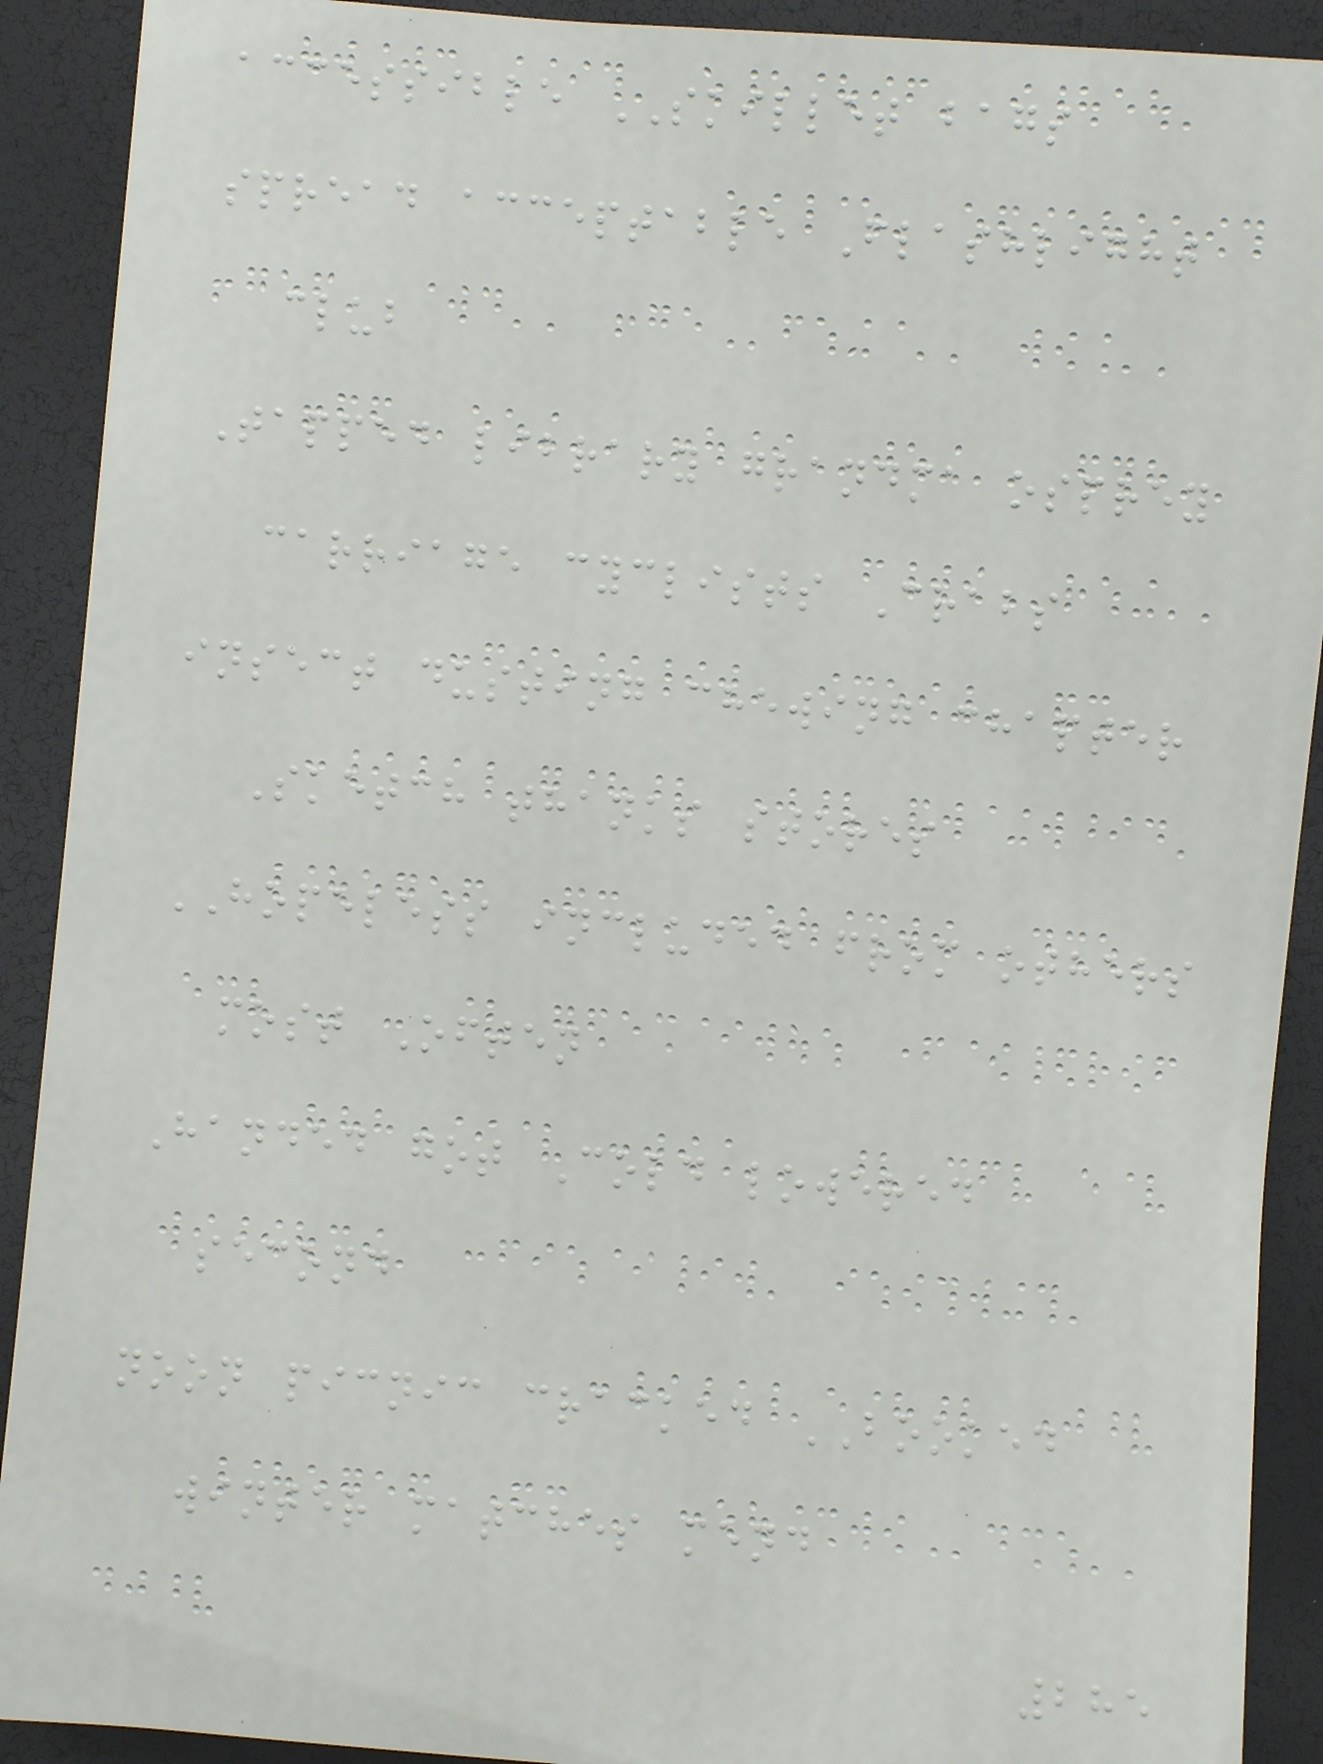accessible SKILLET bags
spread acceptable Flashlight
club
Tapped library grandma osprey
carriage cyclists Crabs
insect dusting chewing chapter
Sketch thanks stores
HOPELESS included from others
most Often
Handed got Cold lowered
second
noon picnic cracked BOOKED
winter matches mend
285
